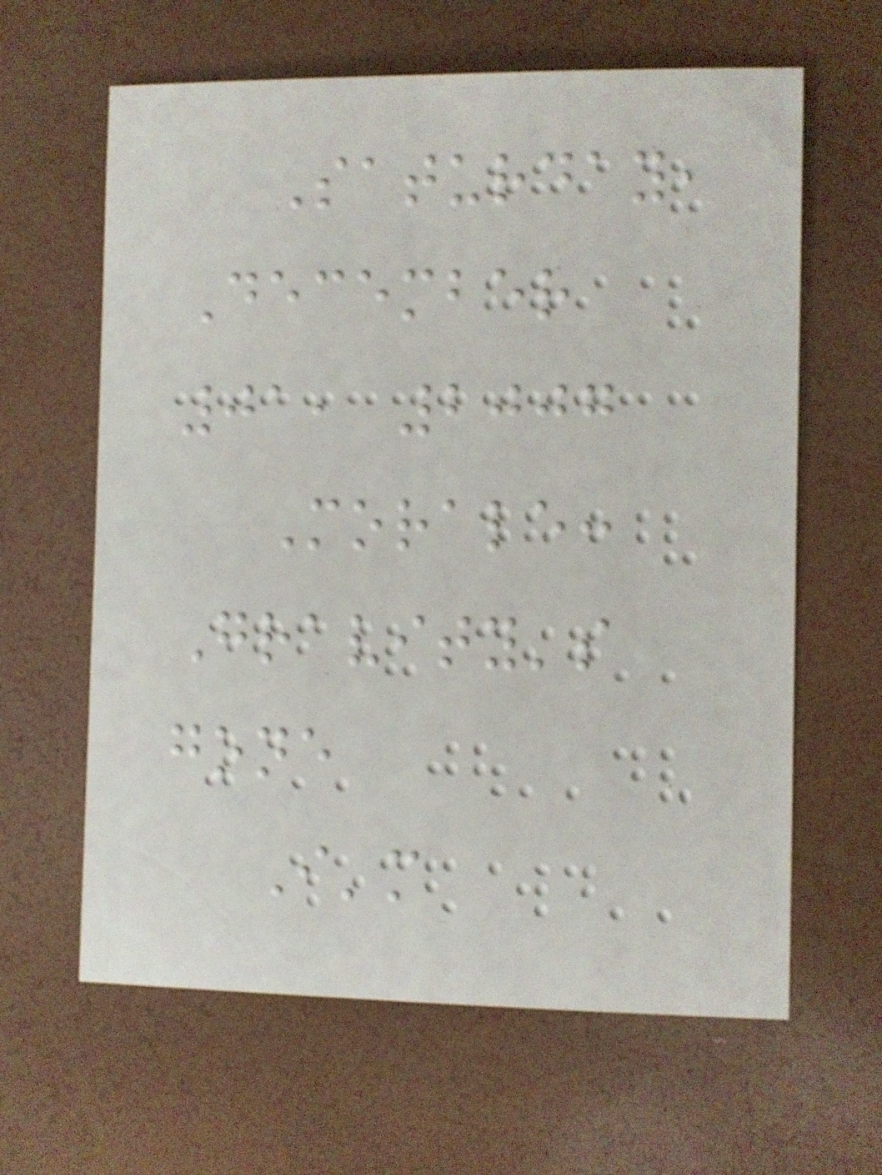Saturday,
December
01, 2007
Morale:
Gravity's
gone
I'm
